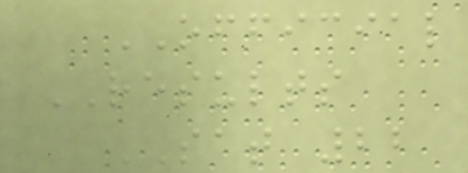OFFICIAL
RESULTS
SAT 22
